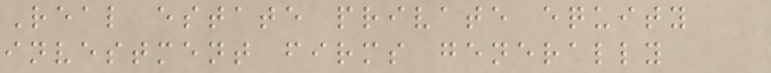Real estate private equity
investment firms generally
